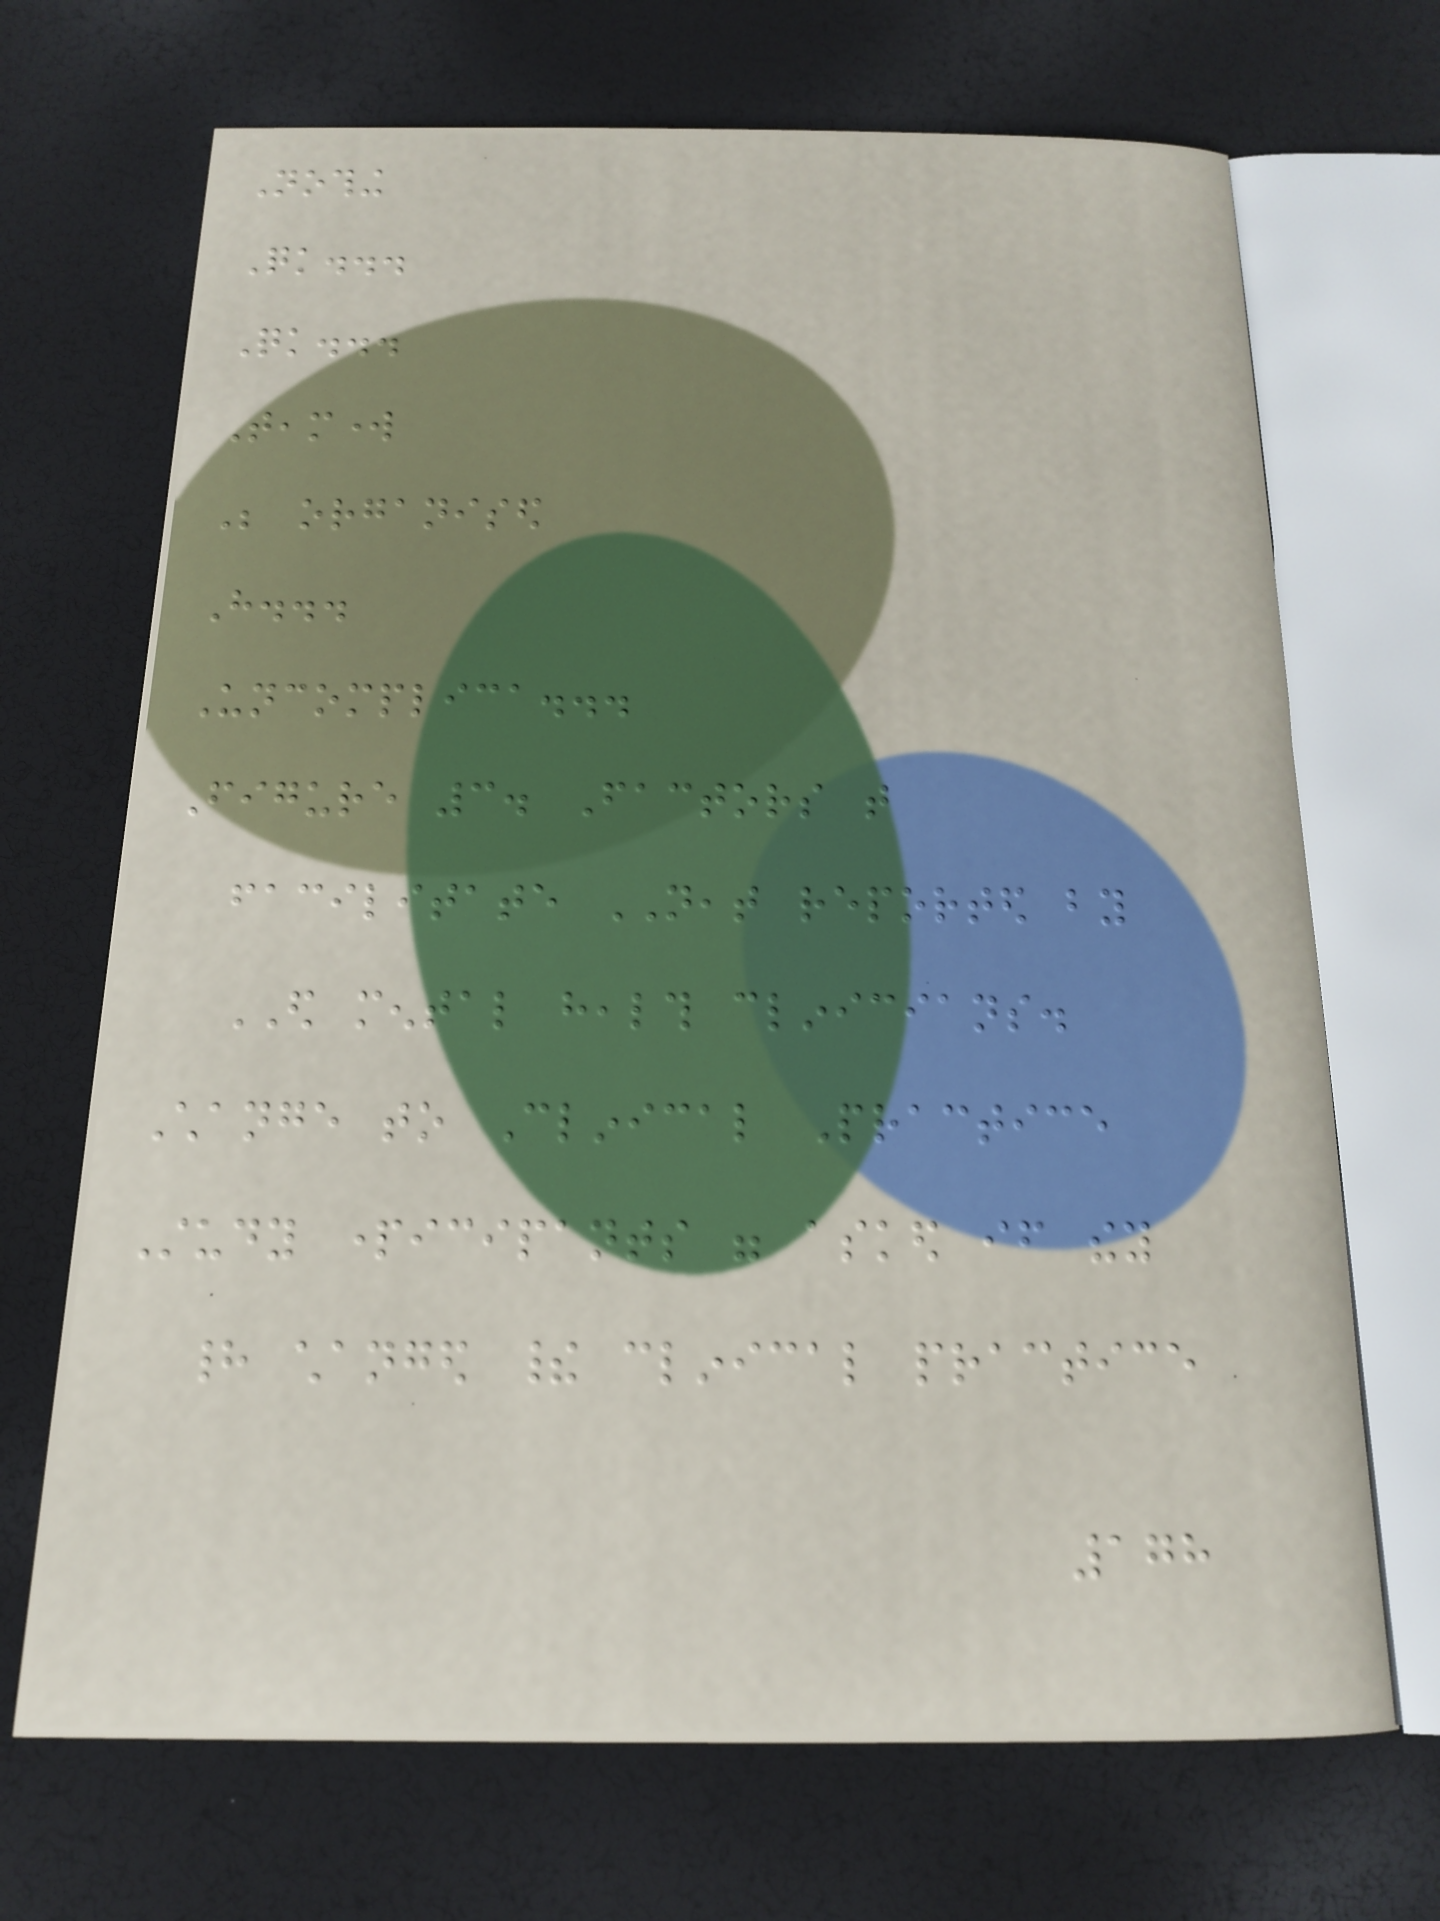Nothing
Quick...
Quick...
Teamwork
Be organised
Have...
Uncomplica...
Figure 3. Factors that
facilitate NEAT reported by
ED mental health clinicians.
Change to Clinical Practice
Study participants were asked if they
had changed their clinical practice
178
